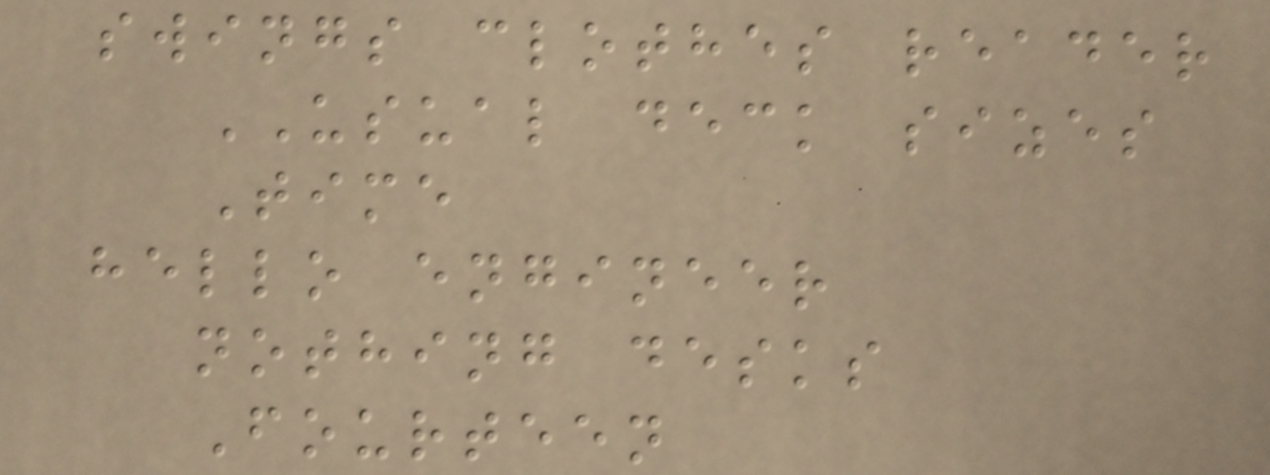swings clothes reader
USUAL deck sizes
Time
hello engineer
nothing desks
Fourteen
